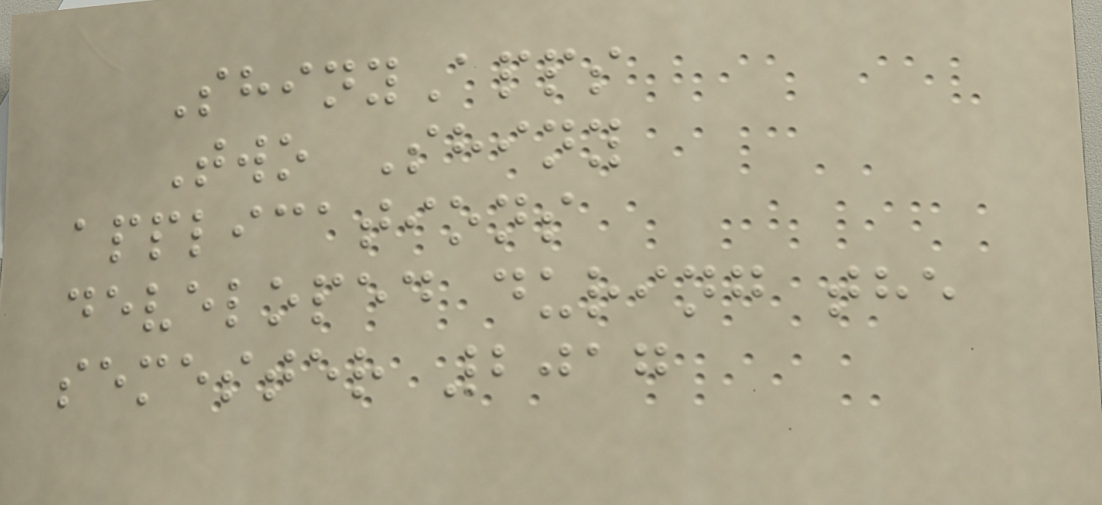ShinyApps
Two Shiny
applications
developed during the
semester 2017
